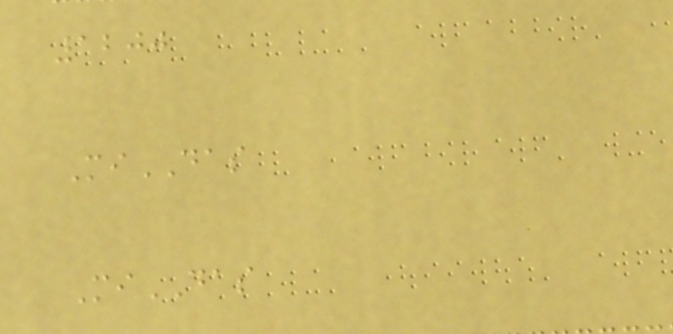1200
MiDAS
MiDAS
